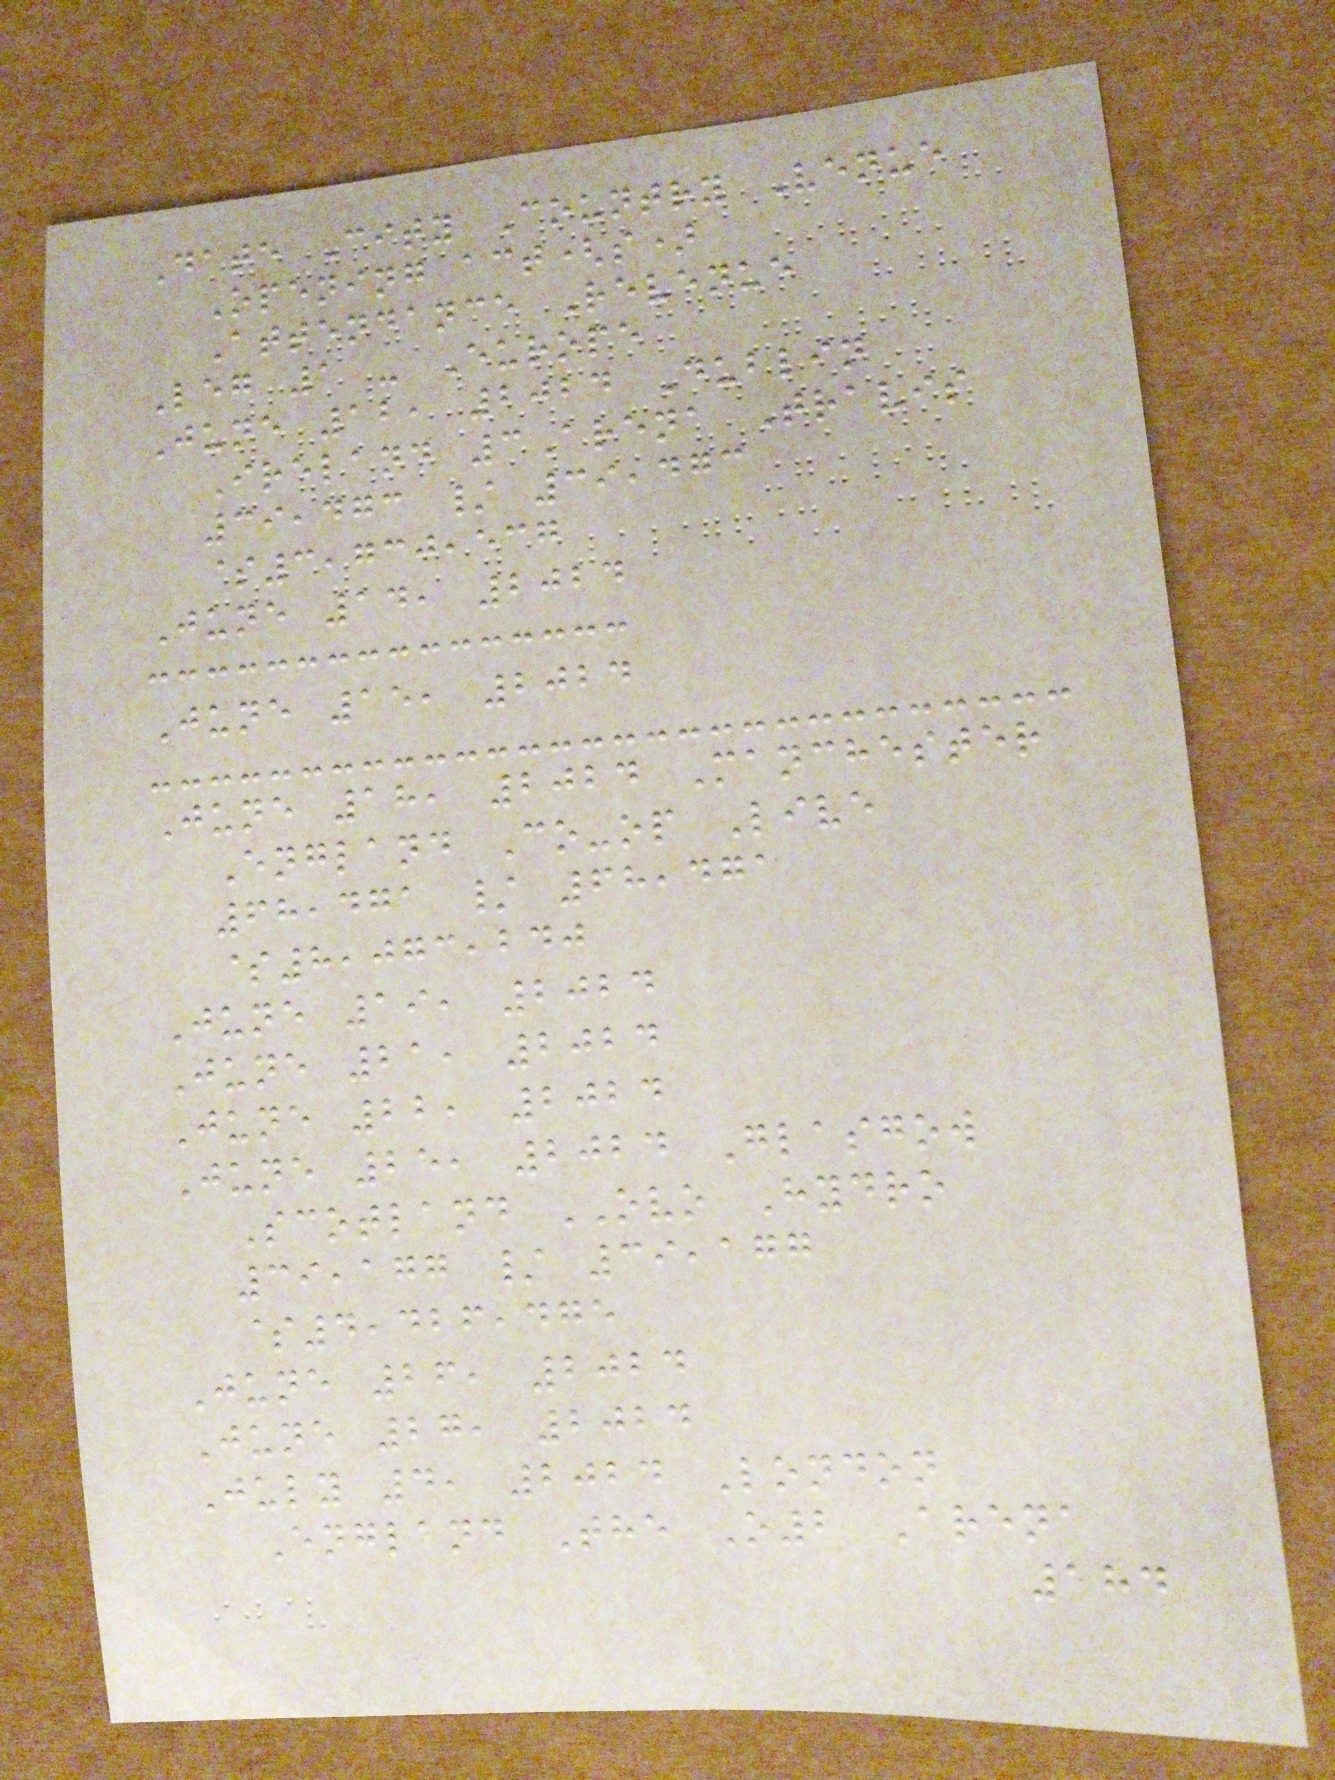Date City Country Venue
Opening act(s)
Attendance Revenue
Leg 1 - Europe
June 12, 2024 Dublin
Ireland 3Arena Travis
39,473 / 39,473
$3,730,537
June 14, 2024
June 15, 2024
June 18, 2024 Manchester
England Co-op Live
68,471 / 68,471
$8,073,240
June 19, 2024
June 21, 2024
June 22, 2024
June 25, 2024 Glasgow
Scotland OVO Hydro
39,177 / 39,177
$4,426,475
June 26, 2024
June 27, 2024
July 4, 2024 London
England The O2 Arena
184
